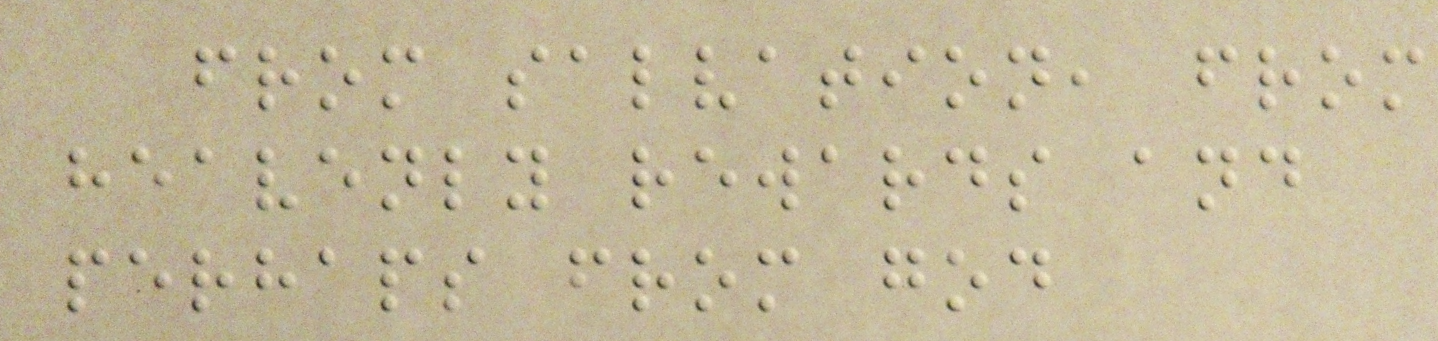from salvation, from
heavenly rewards and
perhaps from god
